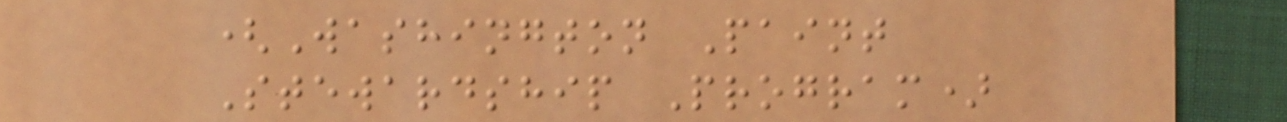(Washington Paint
Stewardship Program)
